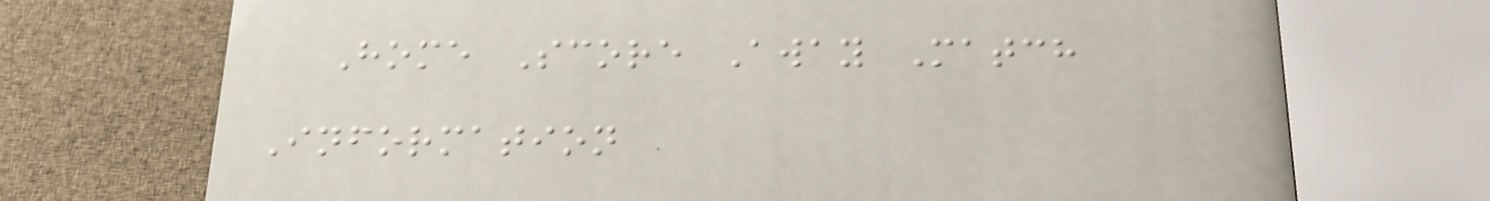Home Score Away Match
Information
